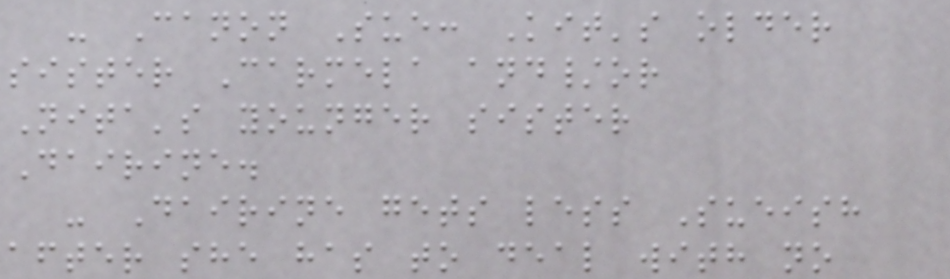- Canon Sue: Kit's older
sister Carmela and/or
Nita's younger sister
Dairine.
- Dairine gets less Sueish
after she has to deal with no
